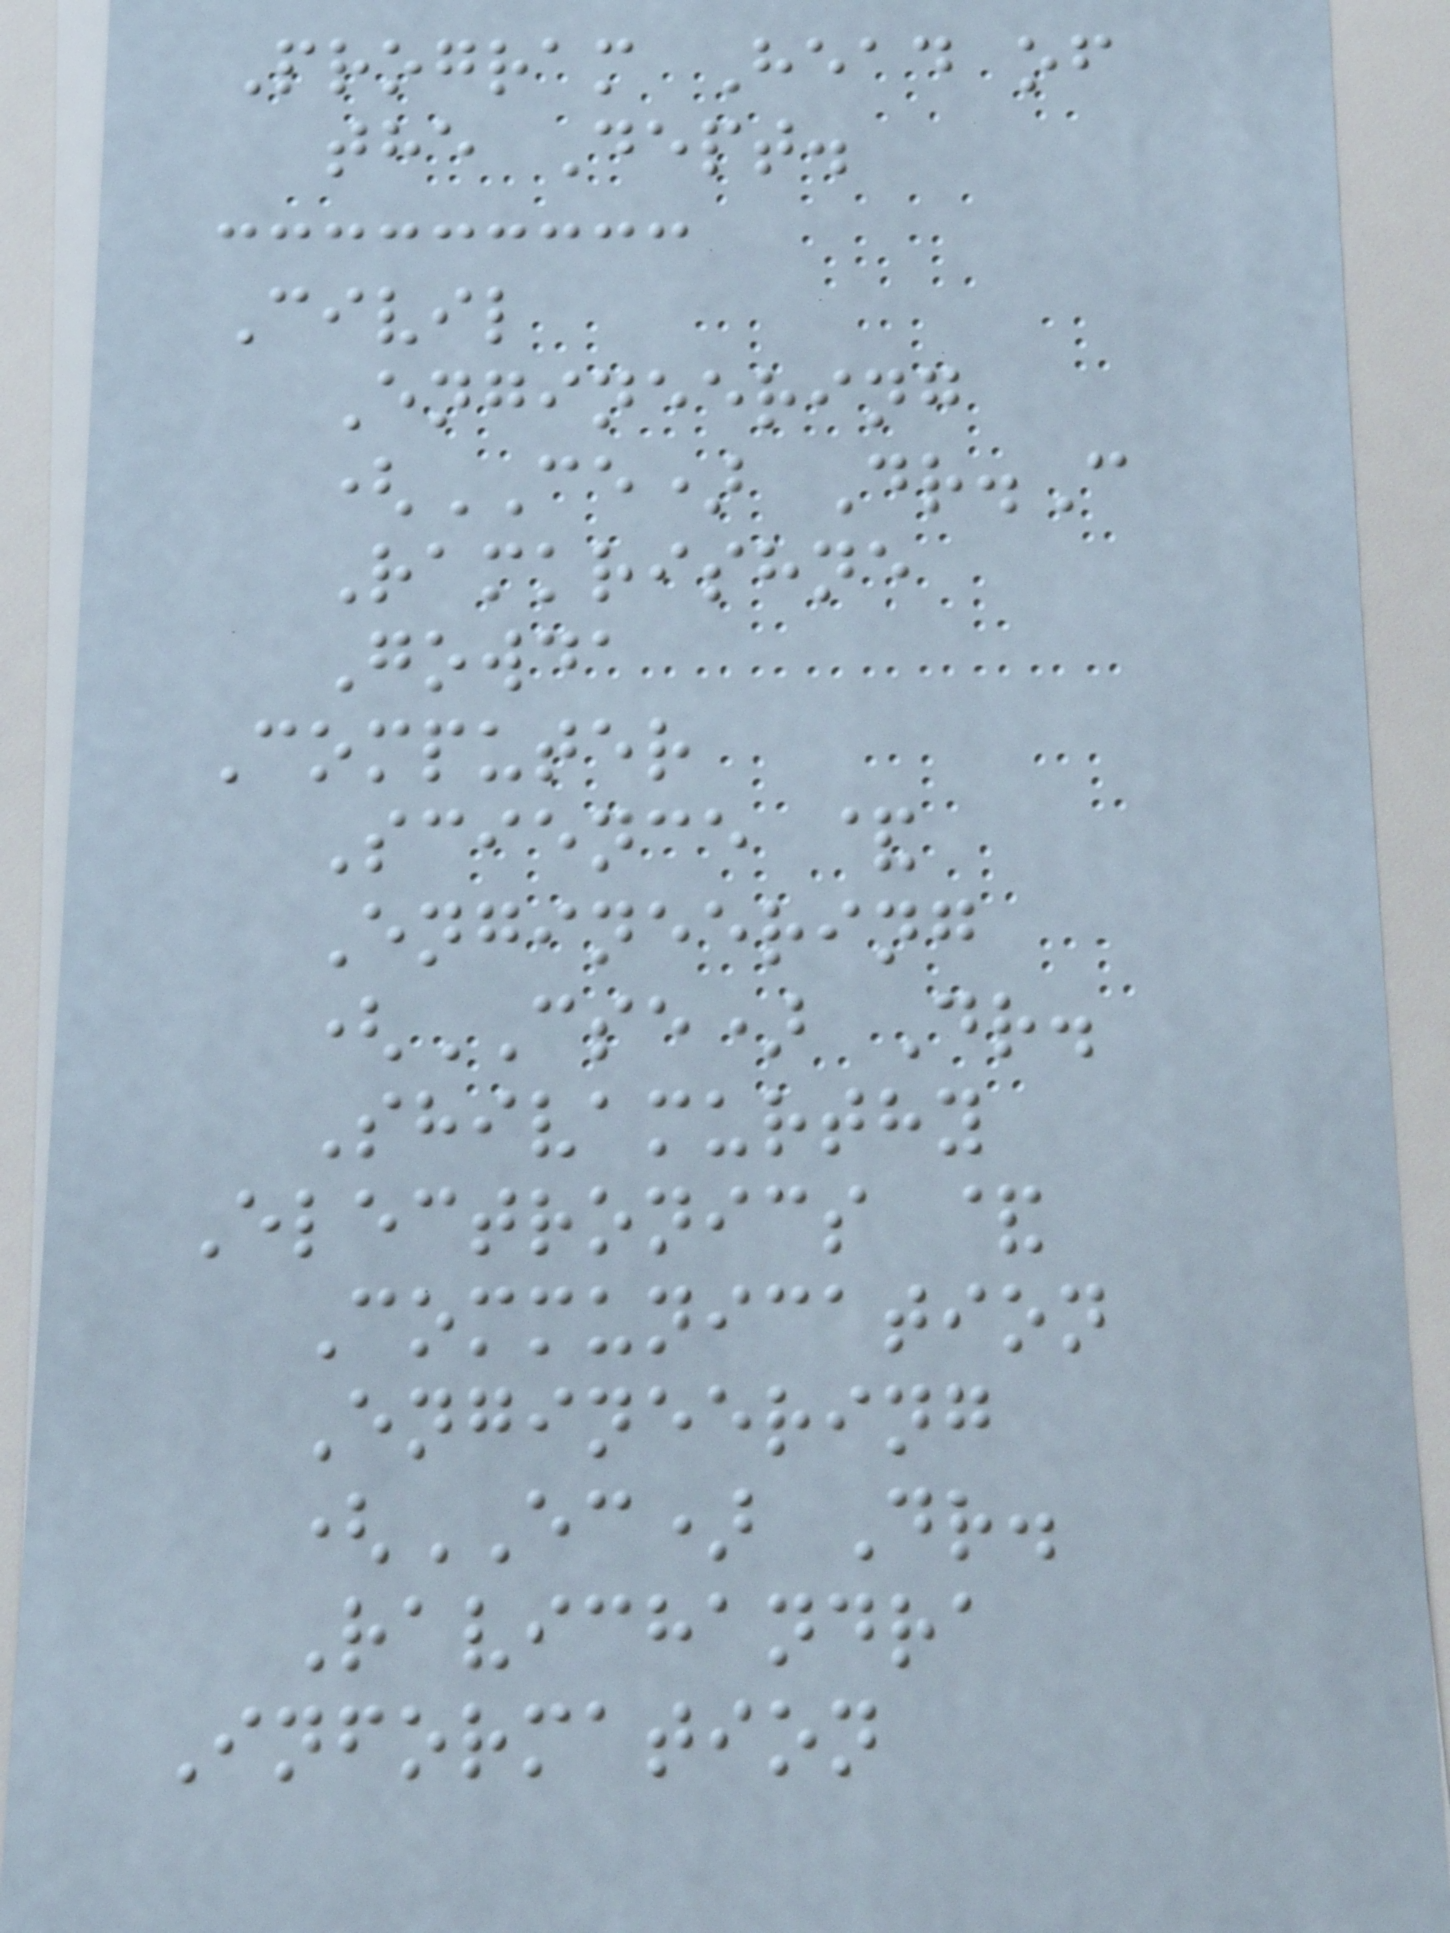Program Head of
the Dept.
Civil
Engineering
(CE) Dr.C
Ramkrishne
Gowda
Computer
Science &
Engineering
(CSE) Dr.
Shivamurthy
Electronics &
Communication
Engineering
(EC) Dr.
Ravichandra
Information
